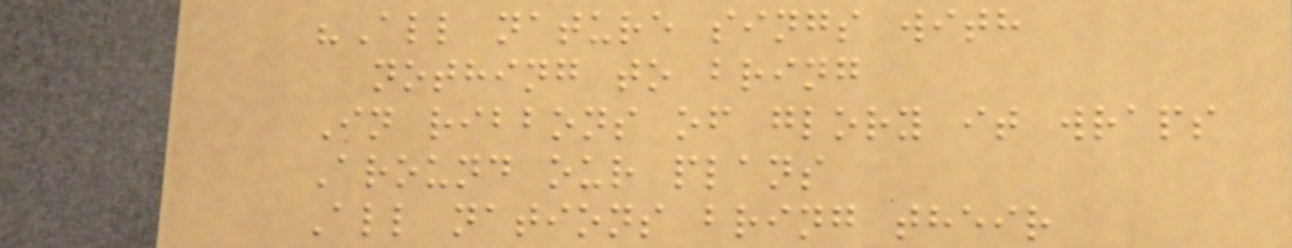"All nature sings with
nothing to bring
In ribbons of glory it wraps
Around our plans
All nations bring their
